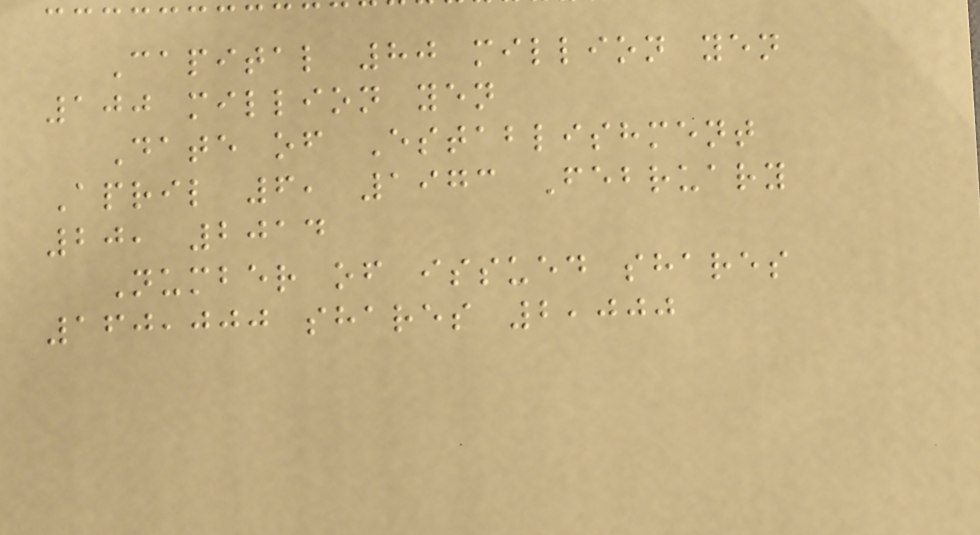Capital 80 million yen
100 million yen
Date of Establishment
April 6, 1973 February
20, 2014
Number of issued shares
160,000 shares 2,000
